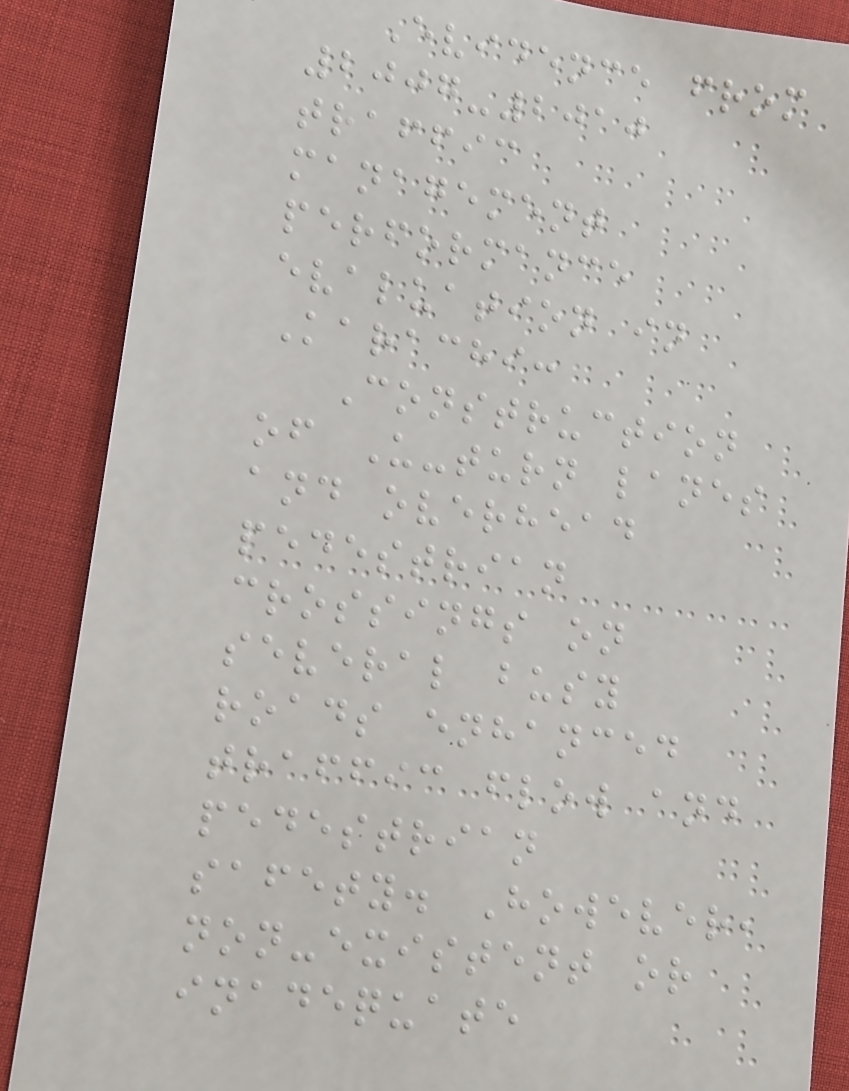Evidence from
2007-2010
traffic
management
performance
evaluation in
Karachi:
Construction
of U-turn lanes
and overhead
pedestrian
crossings on
several busy
roads enhanced
traffic flow and
pedestrian
safety. However,
non-existent or
inadequate
